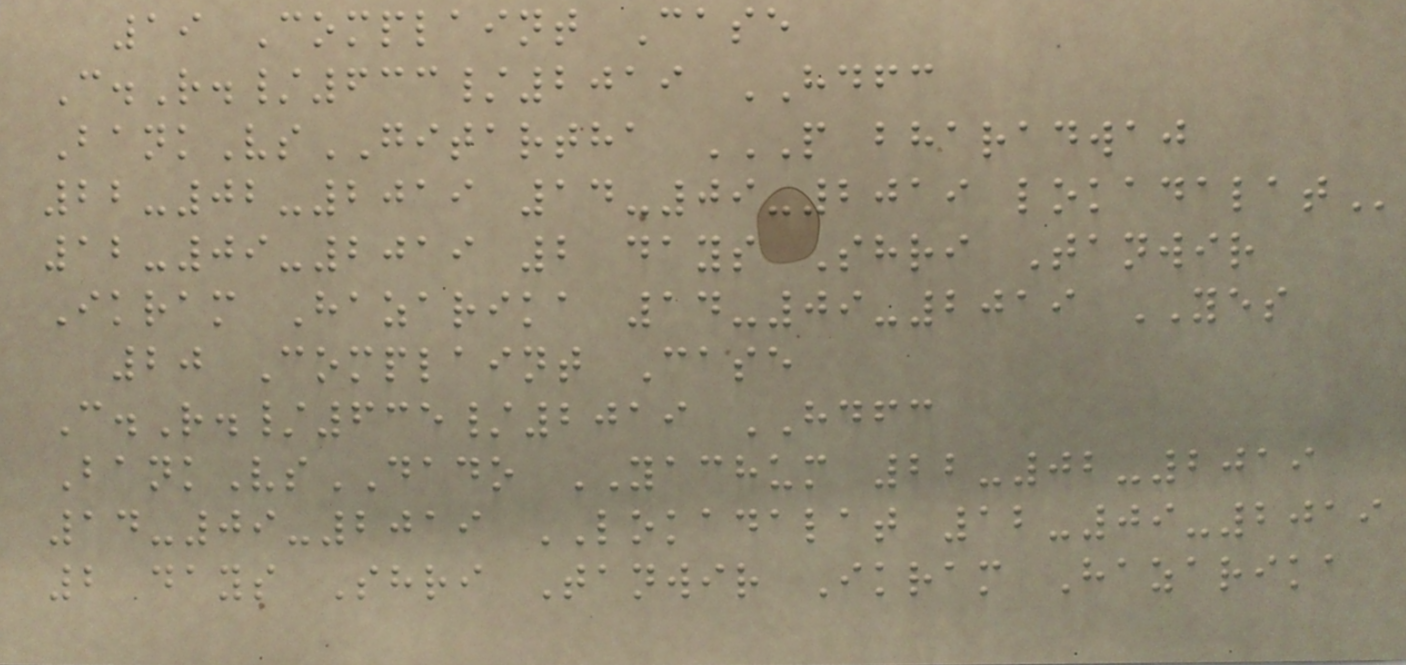19 Complaint Case
C.R./633/2019 HDFC
BankVsGITARTHA P BHARADWAJ
22-02-2019 14-09-2019 LOKADALAT
12-09-2019 2 days Shri Tanwir
Ikram Hazarika 14-09-2019 YES
20 Complaint Case
C.R./635/2019 HDFC
BankVsDADO YACHUM 22-02-2019
14-09-2019 LOKADALAT 12-09-2019
2 days Shri Tanwir Ikram Hazarika
